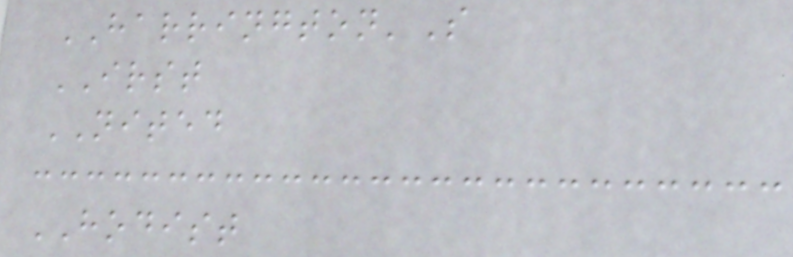HARRINGTON'S
IRST
NITED
HODIST
